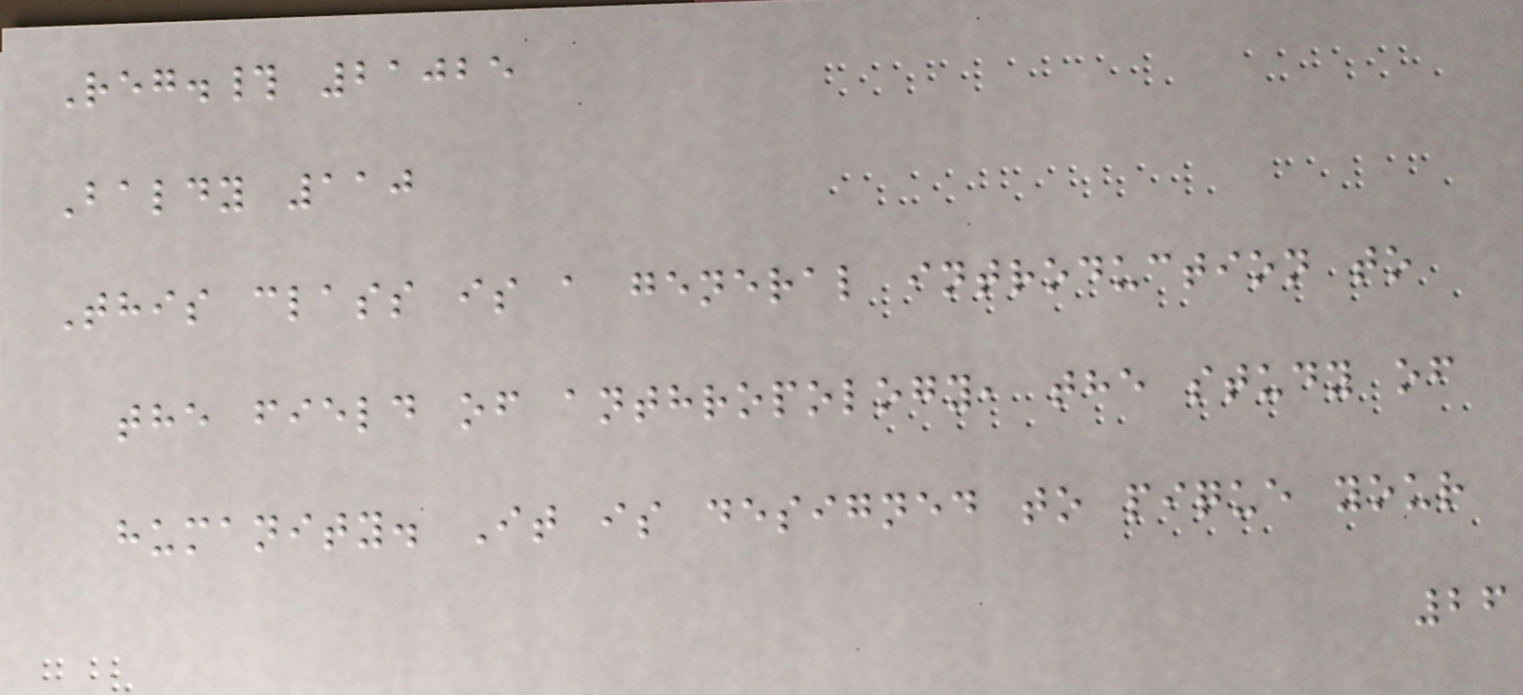Reg.# 21025
Baldy 110
This class is a general introduction to
the field of anthropology, the study of
humanity. It is designed to pique your
26
